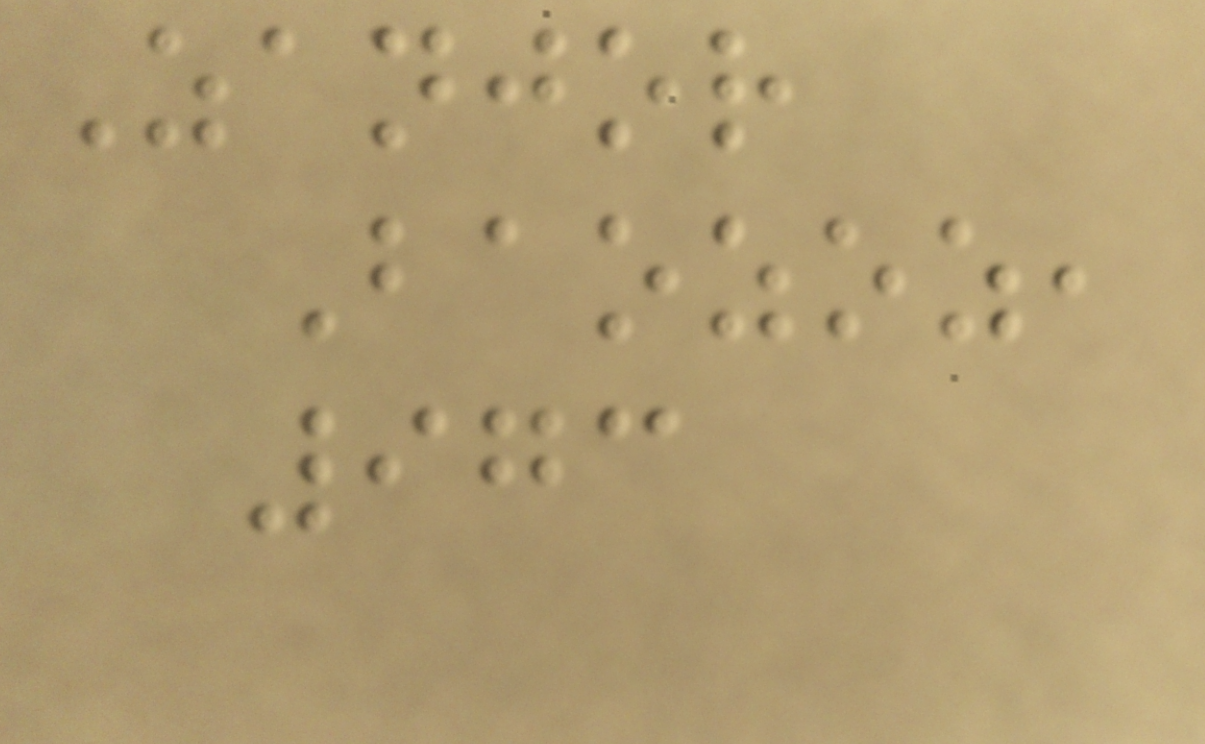Zanjor
Baozoz,
973
